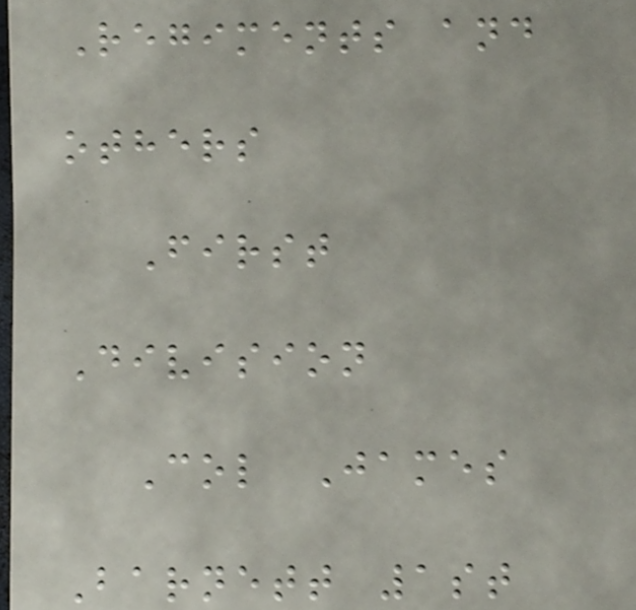Regiments and
others
First
Division
Col James
Barnett 1st
